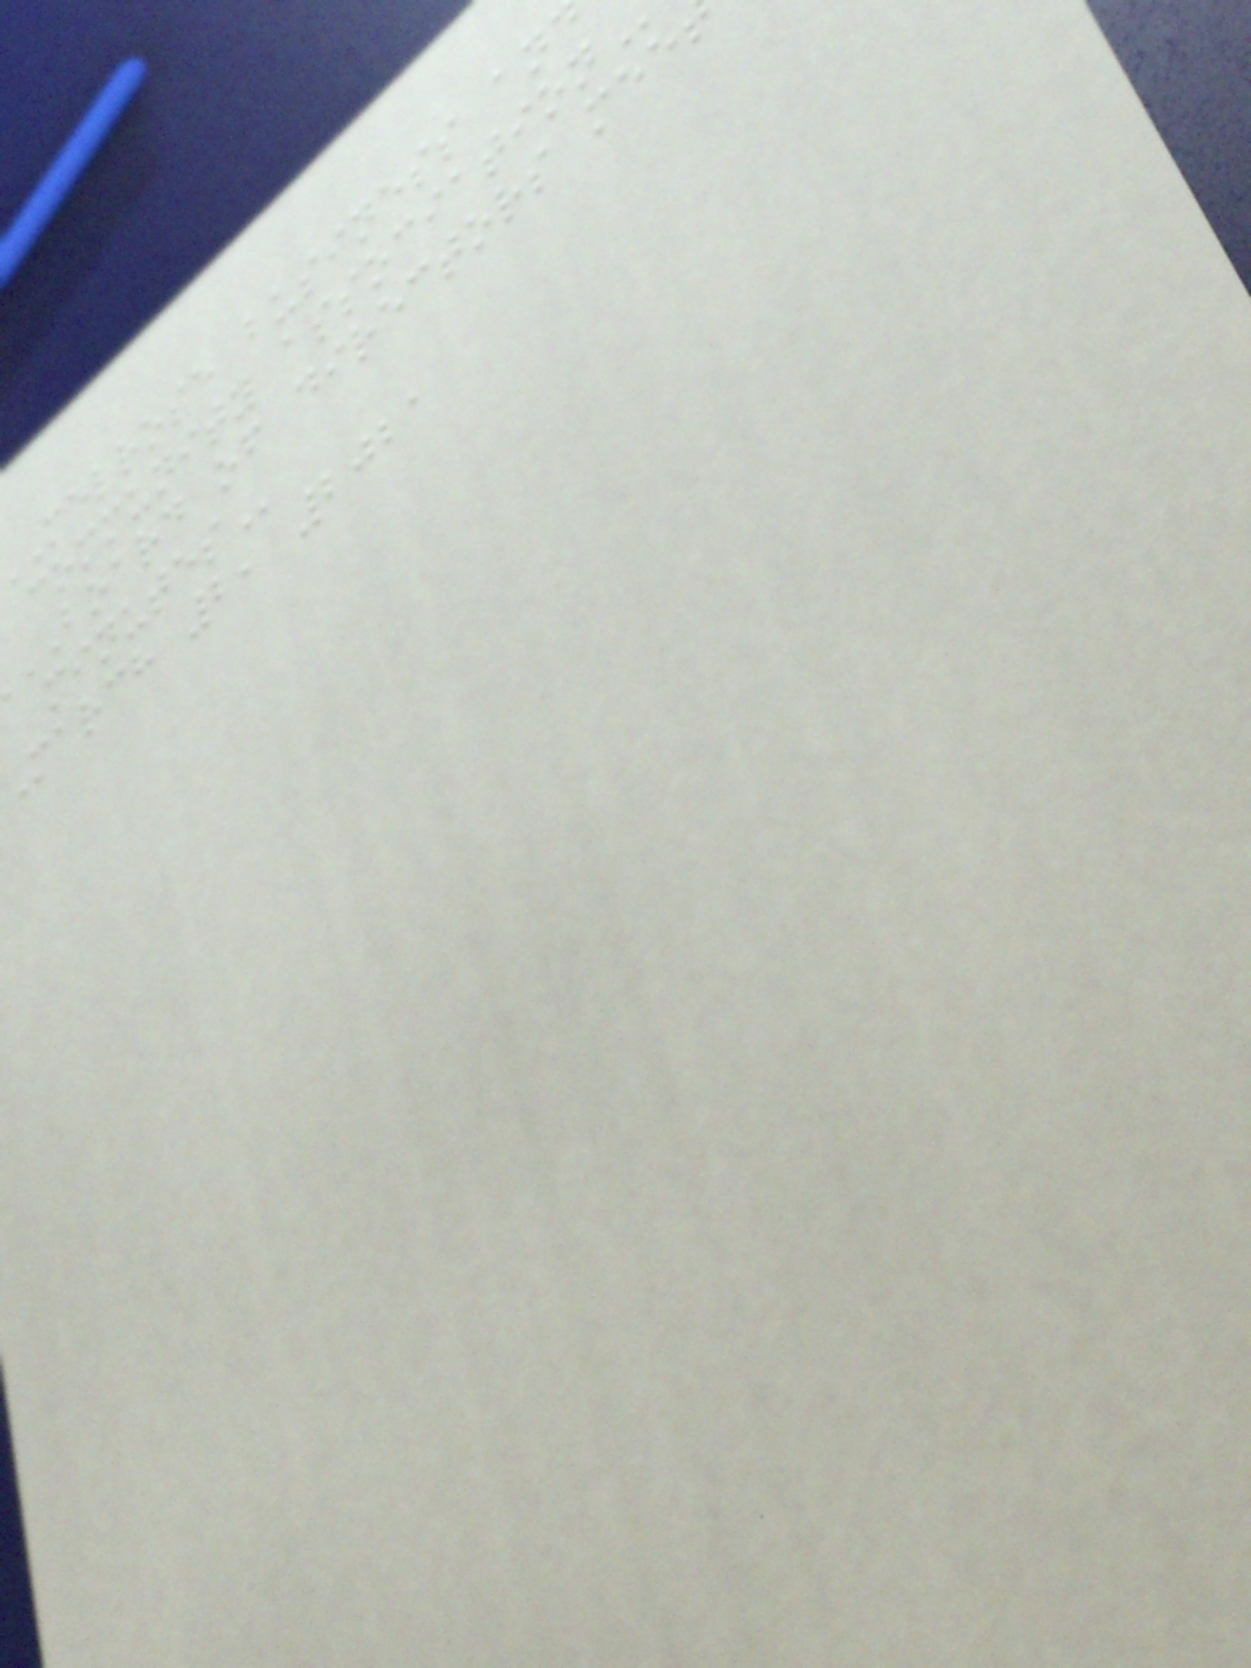melrose business
community
BOARD of directors
March 2, 2021
